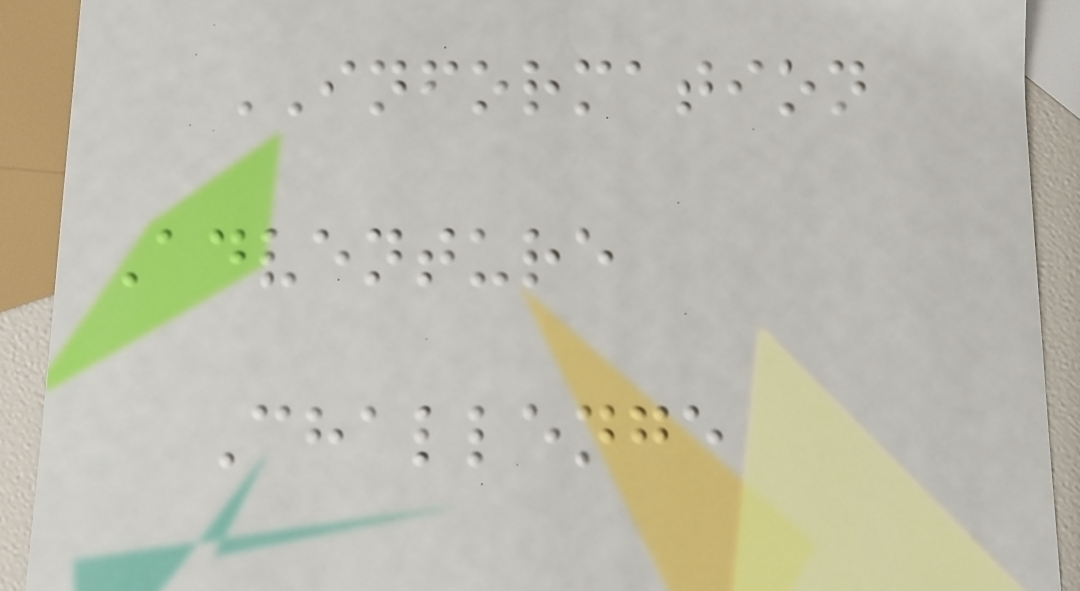INFORMATION
Adventure
Challenge
